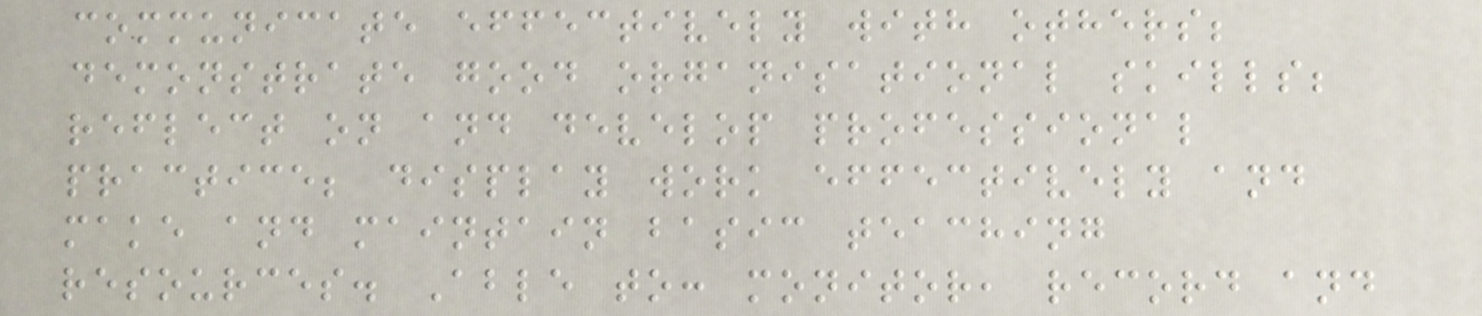communicate effectively with others;
demonstrate good organisational skills;
reflect on and develop professional
practice; display work effectively and
make and maintain basic teaching
resources. Able to: monitor, record and
